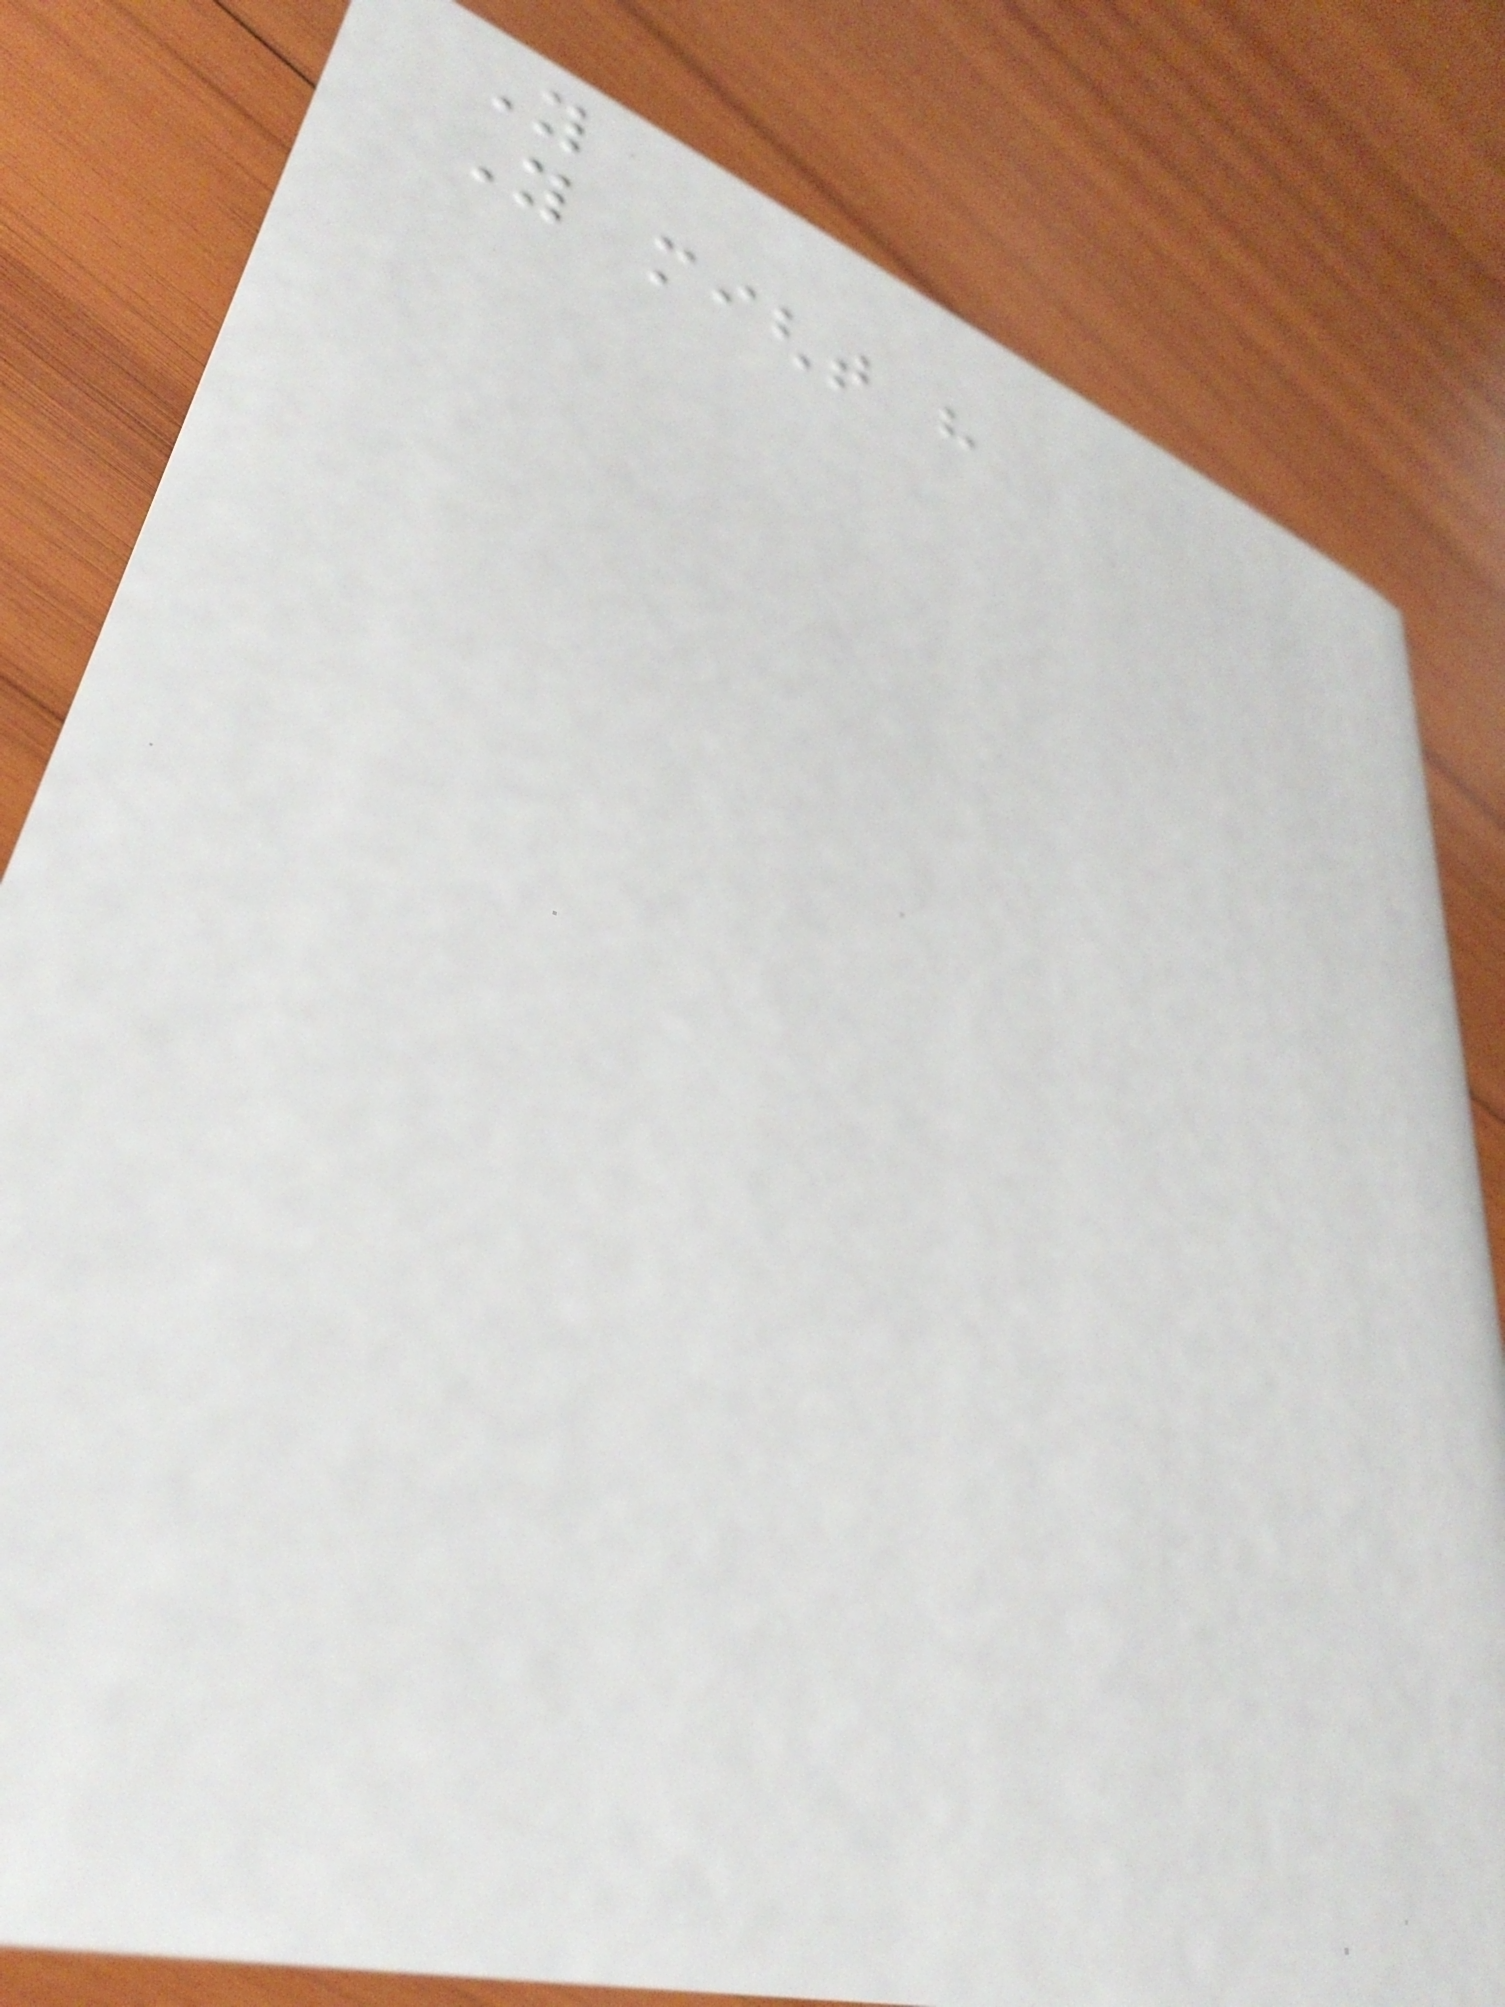You
You might have
